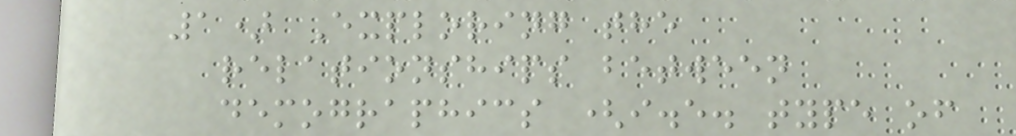1) Exploring the
relationships between
demographics (i.e. type of
